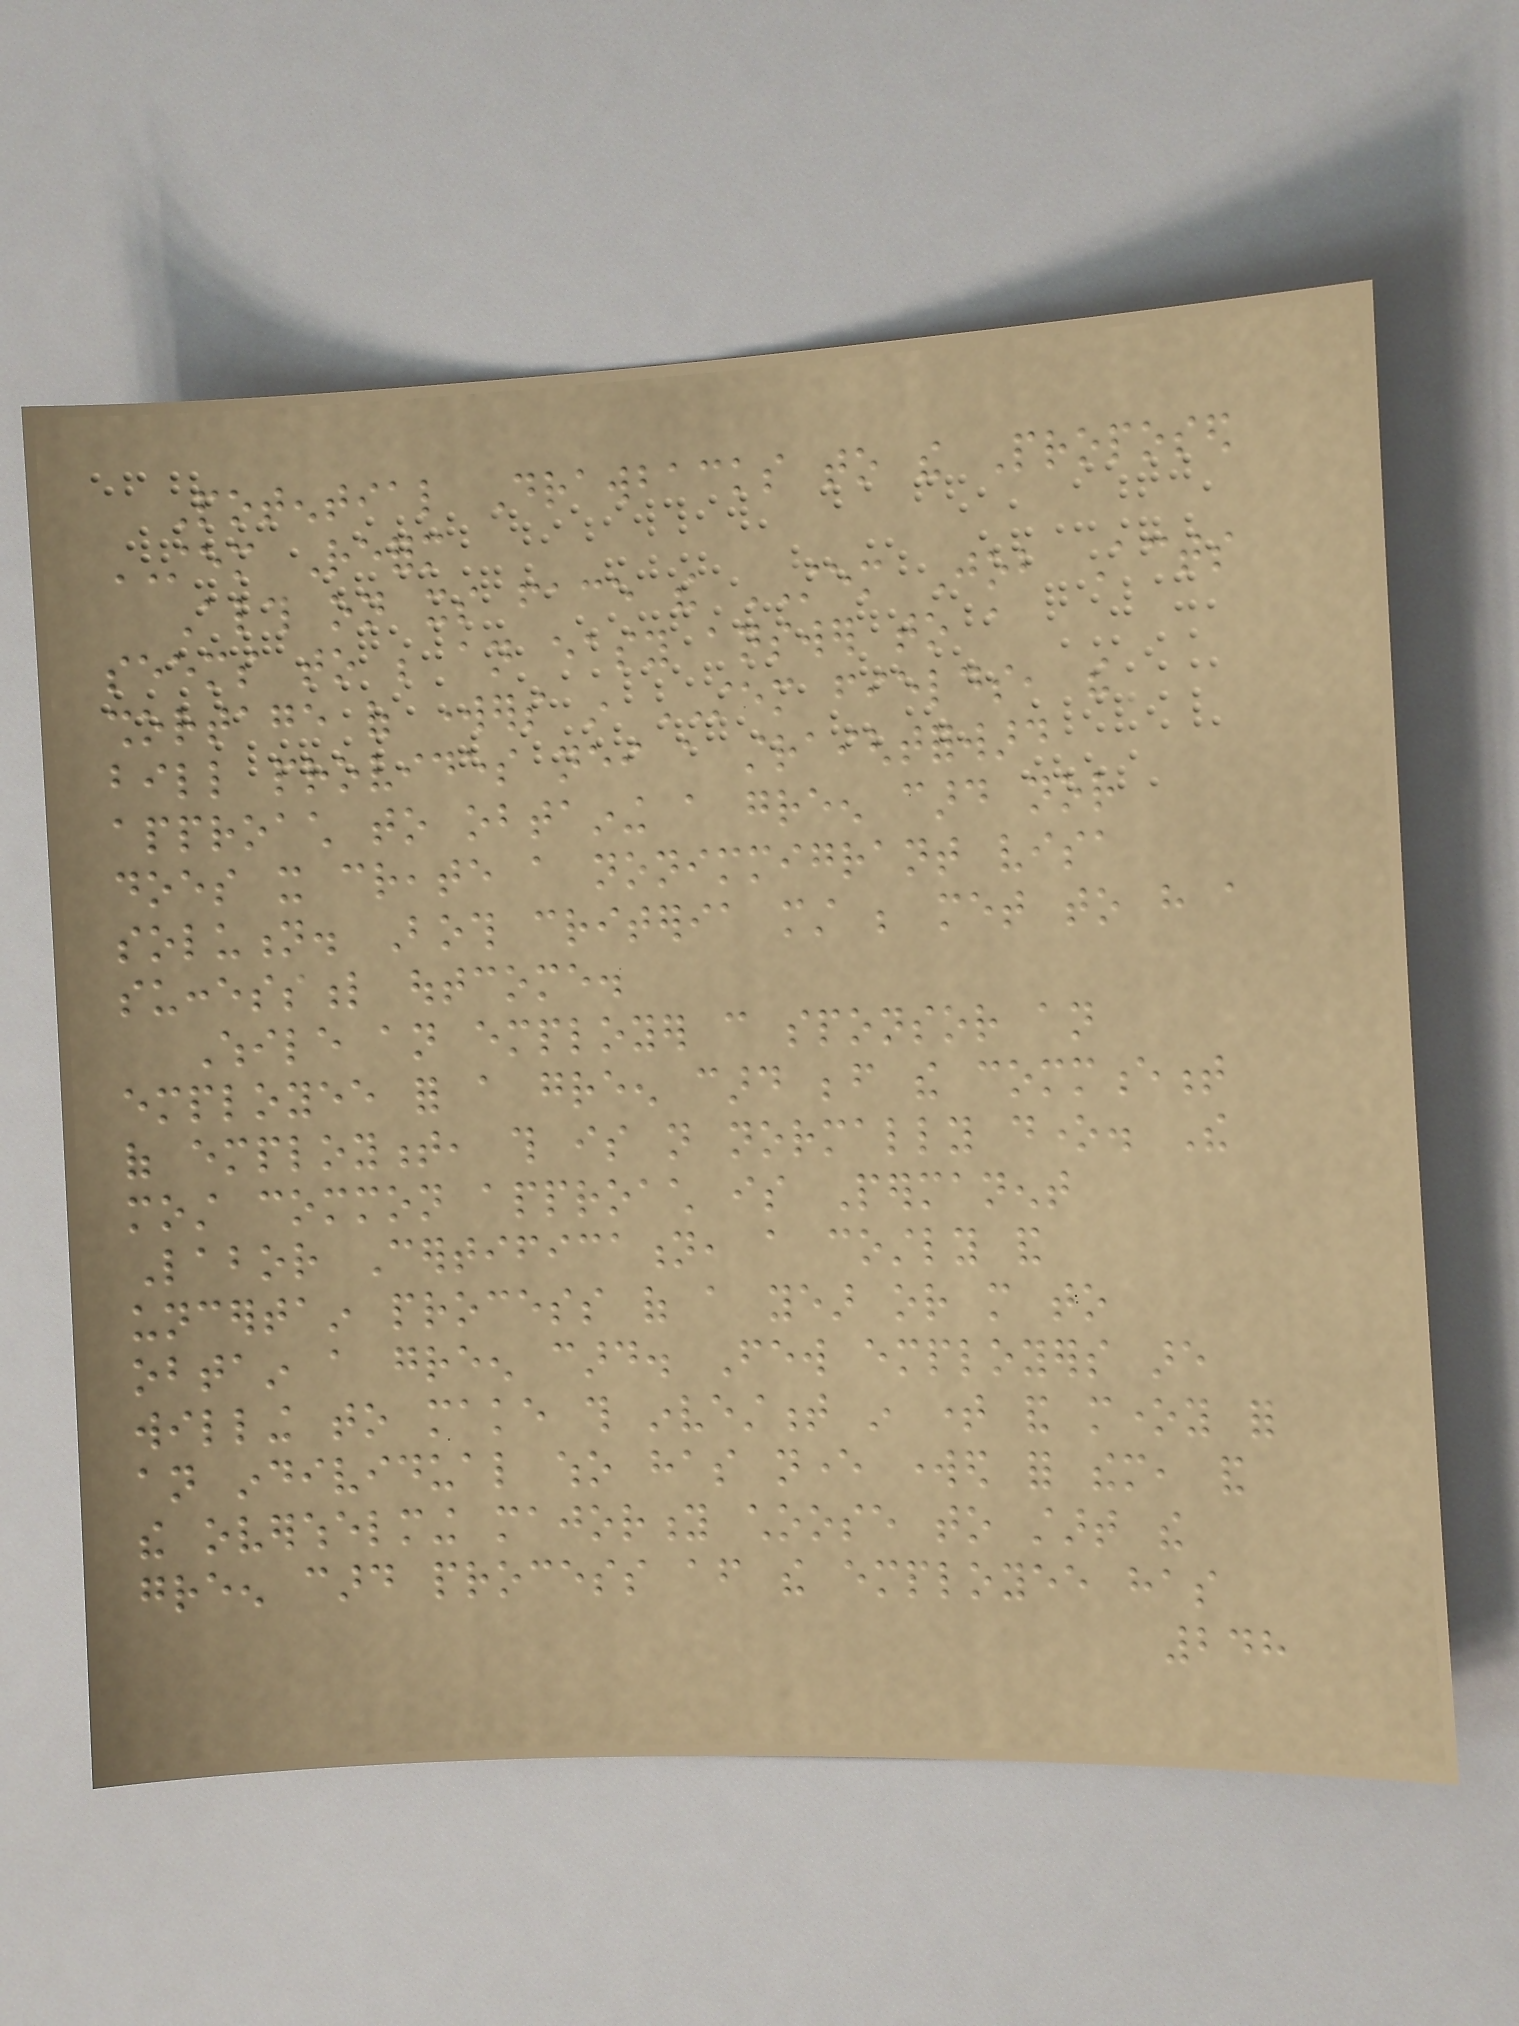Potential Drawbacks to the Proposed
STEM Reform
Although on its face the STEM Job Acts
seems to be an easy answer to a
shortage of workers in STEM fields, the
bill provides neither a straightforward
approach to obtaining a green card nor
does it create a nonimmigrant visa
solution. Both criteria must be met to have a
successful outcome.
While an employer can sponsor an
employee for a green card before the commencement
of employment, this is not normally done. The
most common approach is Permanent
Labor Certification, a costly and
uncertain process of a year or more to
obtain a green card. Few employers are
willing to make this investment in time and money for
an individual who has never worked for them, and
the overwhelming majority choose to start the
green card process after the employee has
248
